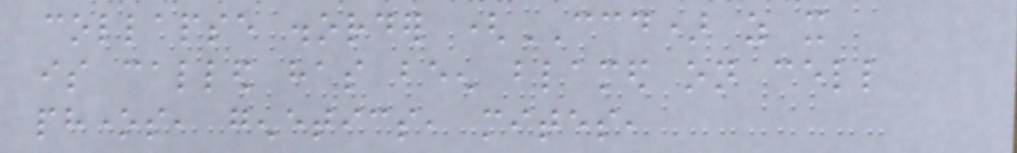collapse disorder (CCD) as it
is called has been blamed on cell
phones, genetics, mites,
